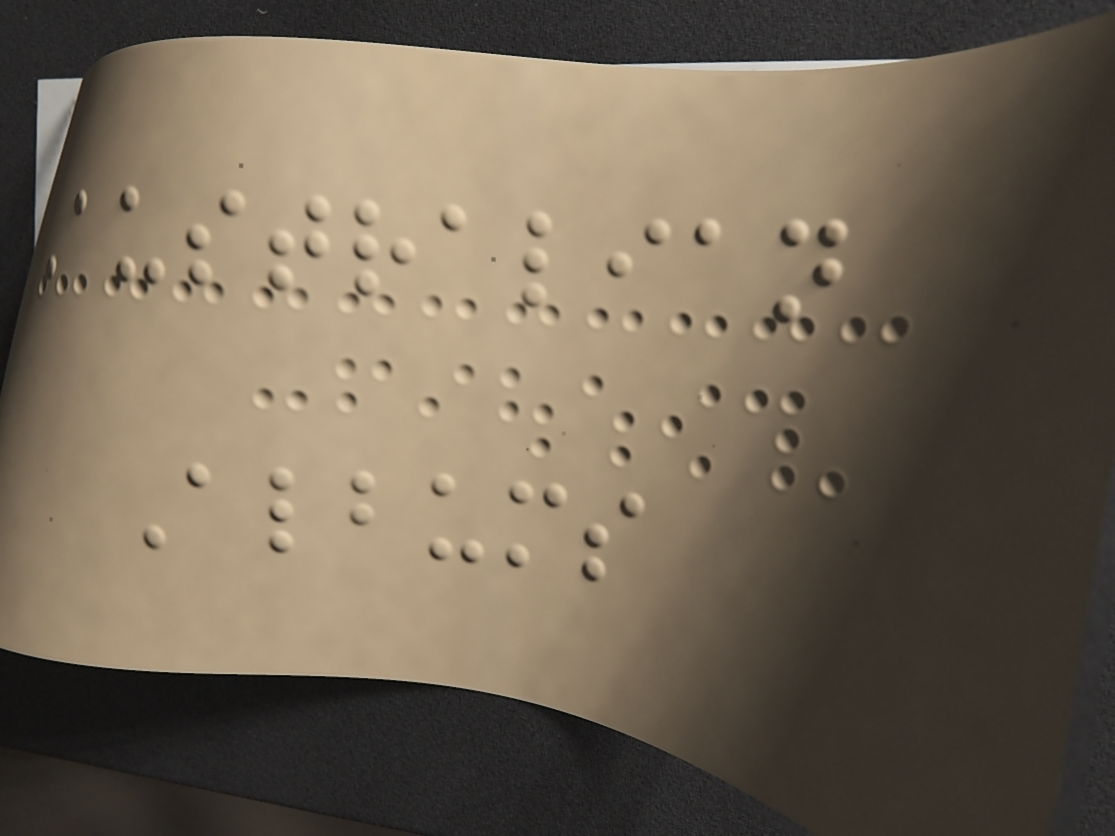Australian
Albums
